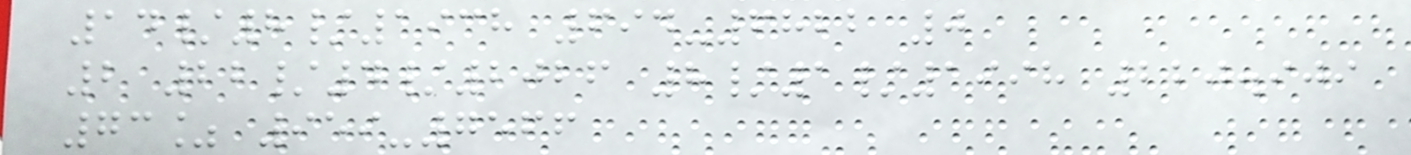14/8/1938 694-6822 0
2 22/4/2026 8/1/1998 220.909
73% 959-7566
